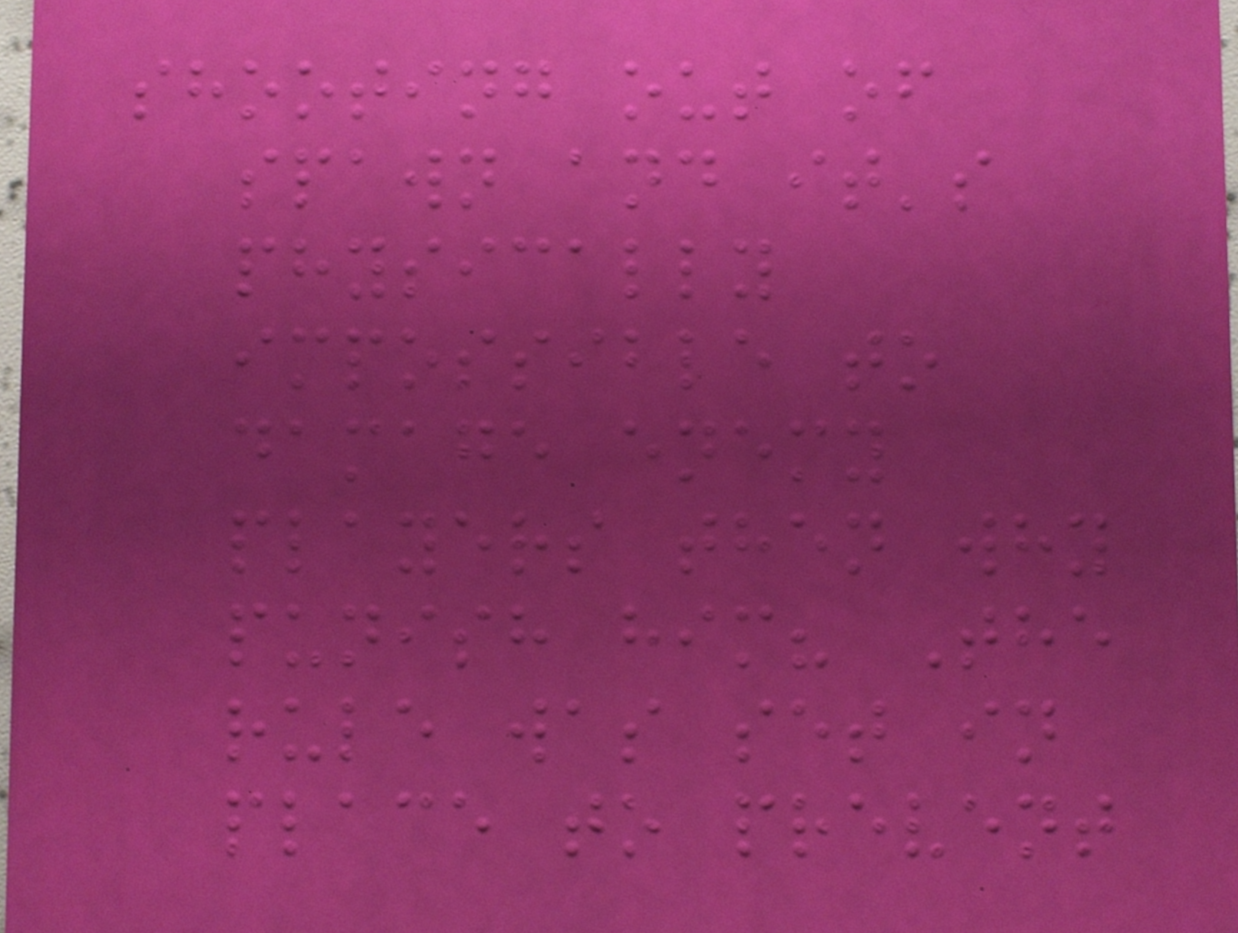shooting out of
spawn and it's
physically
impossible to
damage enemy
players then why
punish him? The
rule was set in
place to prevent
